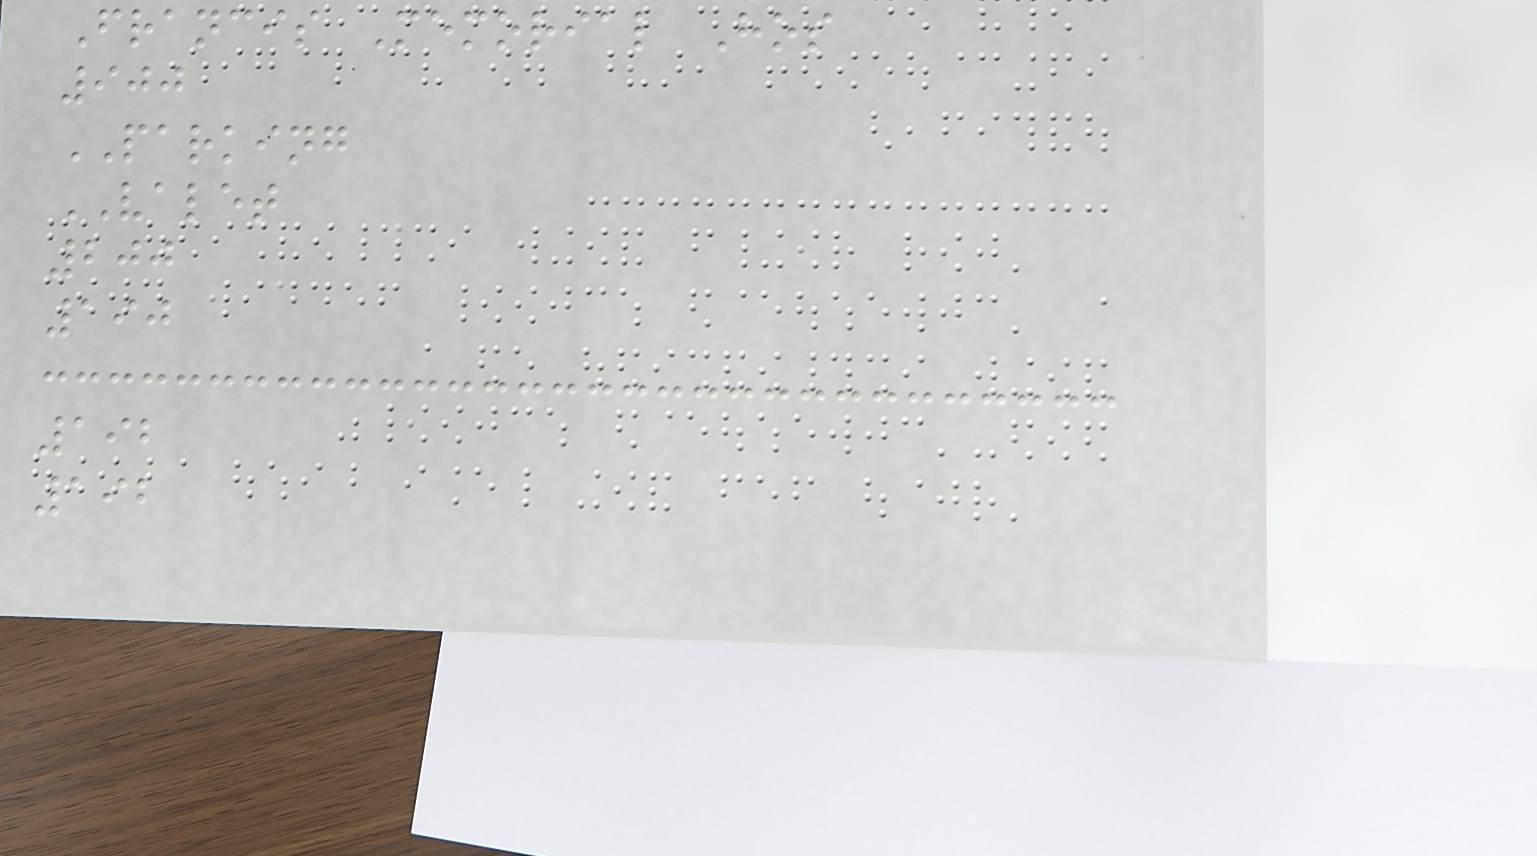Francis Memorial Hos
900
PARKING
VALET
200
190
192
192
